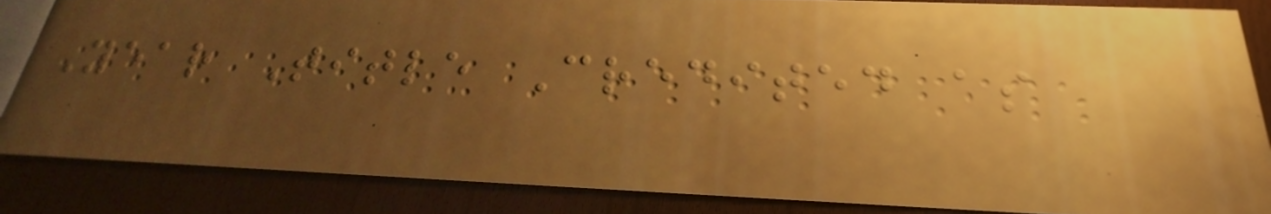Year Title Credited as
